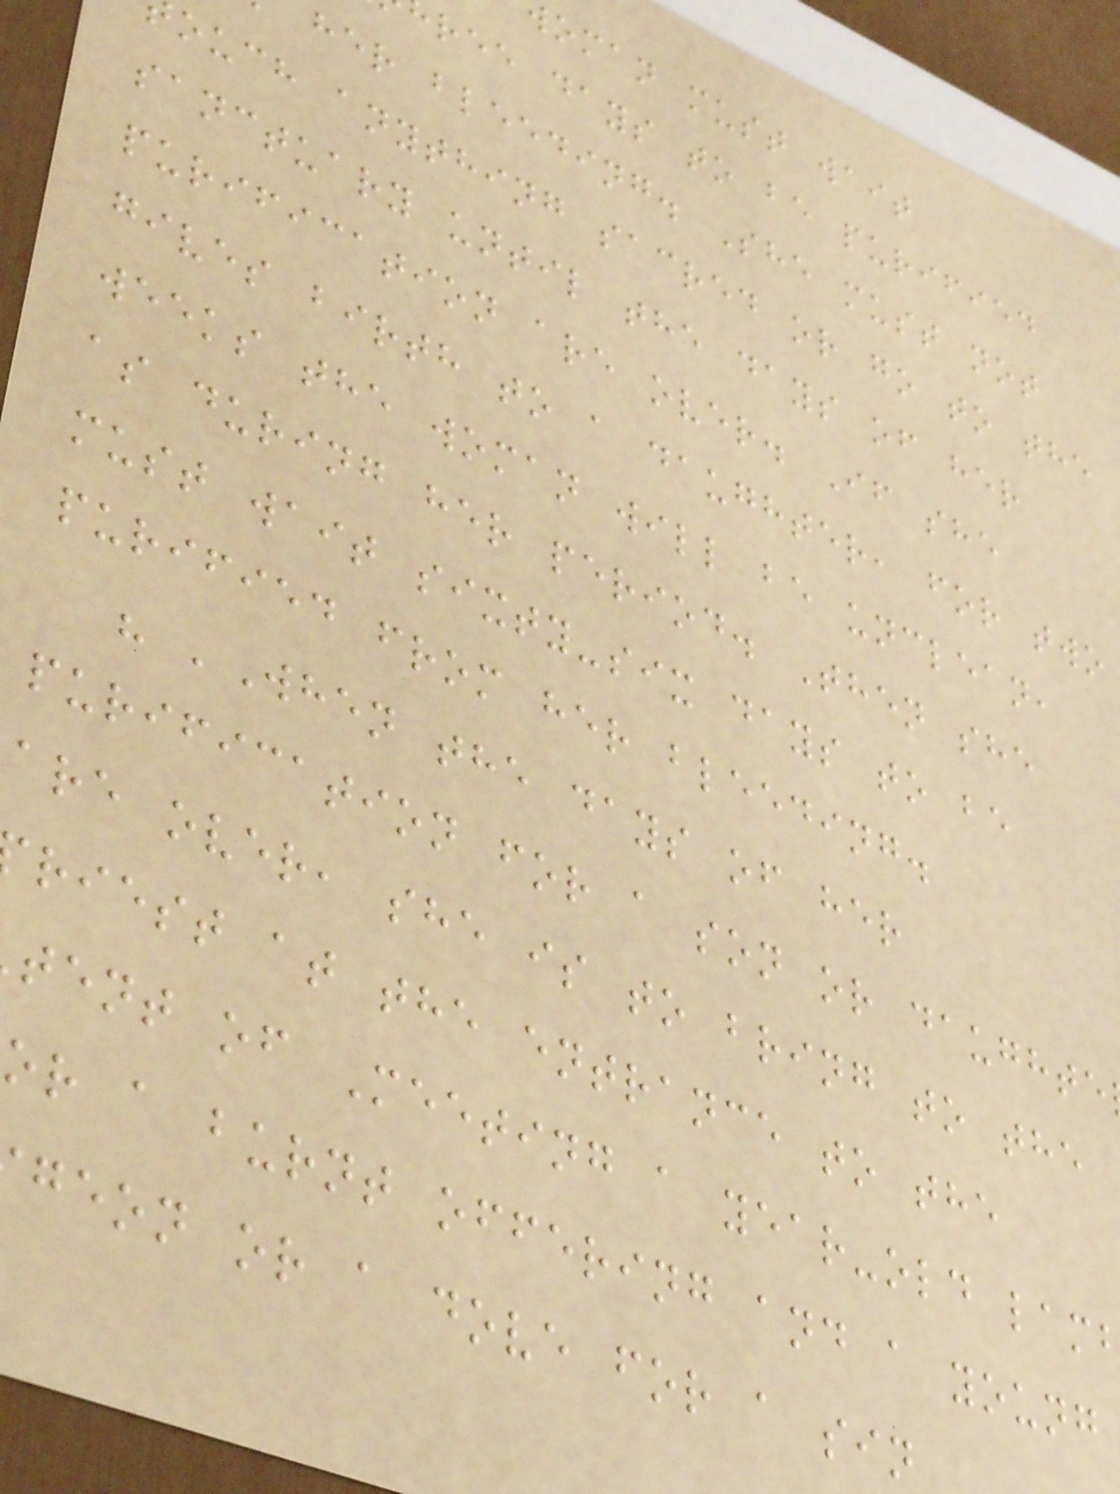oman must wait
ree days to be purified
her bleeding. She must not
ouch anything sacred or go to the
sanctuary until the days of her
purification are over. If she
gives birth to a daughter, for two
weeks the woman will be unclean,
as during her period. Then she
must wait sixty-six days to be
purified from her bleeding.
" 'When the days of her
purification for a son or daughte
are over, she is to bring to the
riest at the entrance to the
tent of Meeting a year-old lam
or a burnt offering and a young
geon or a dove for a sin
